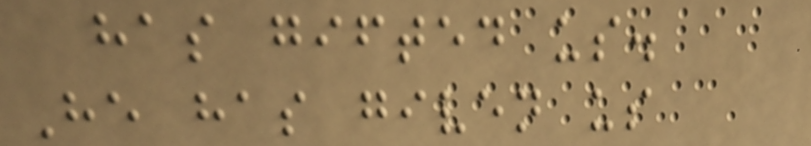has gifted us.
He has given us
